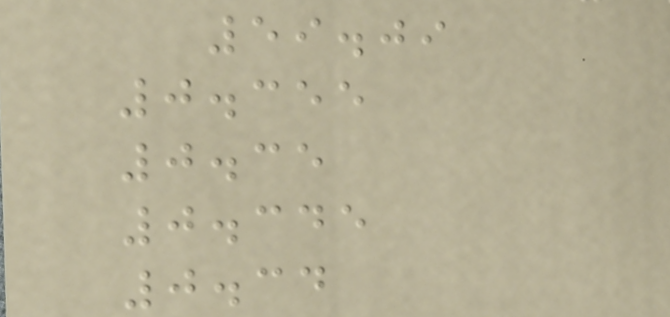59.09
0.355
0.35
0.345
0.34
